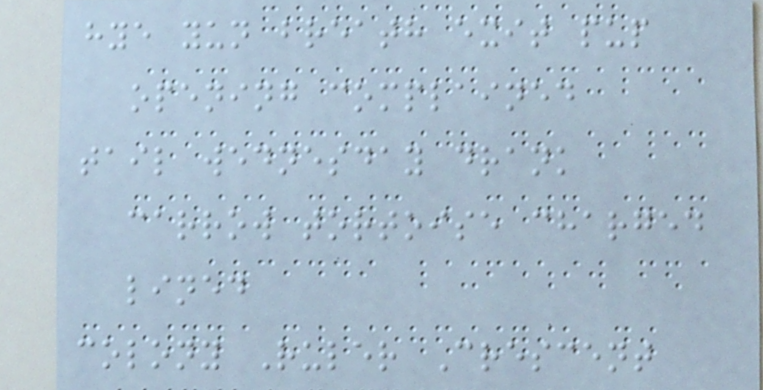hye yun breath exit pup
opening complained
tail wednesday drank
carrow tortoise charged
lined
colony Ruler Crescent
